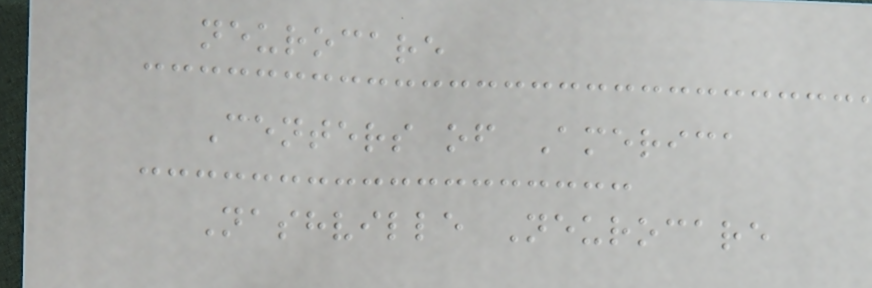neurocare
Centers of America
Nashville Neurocare
